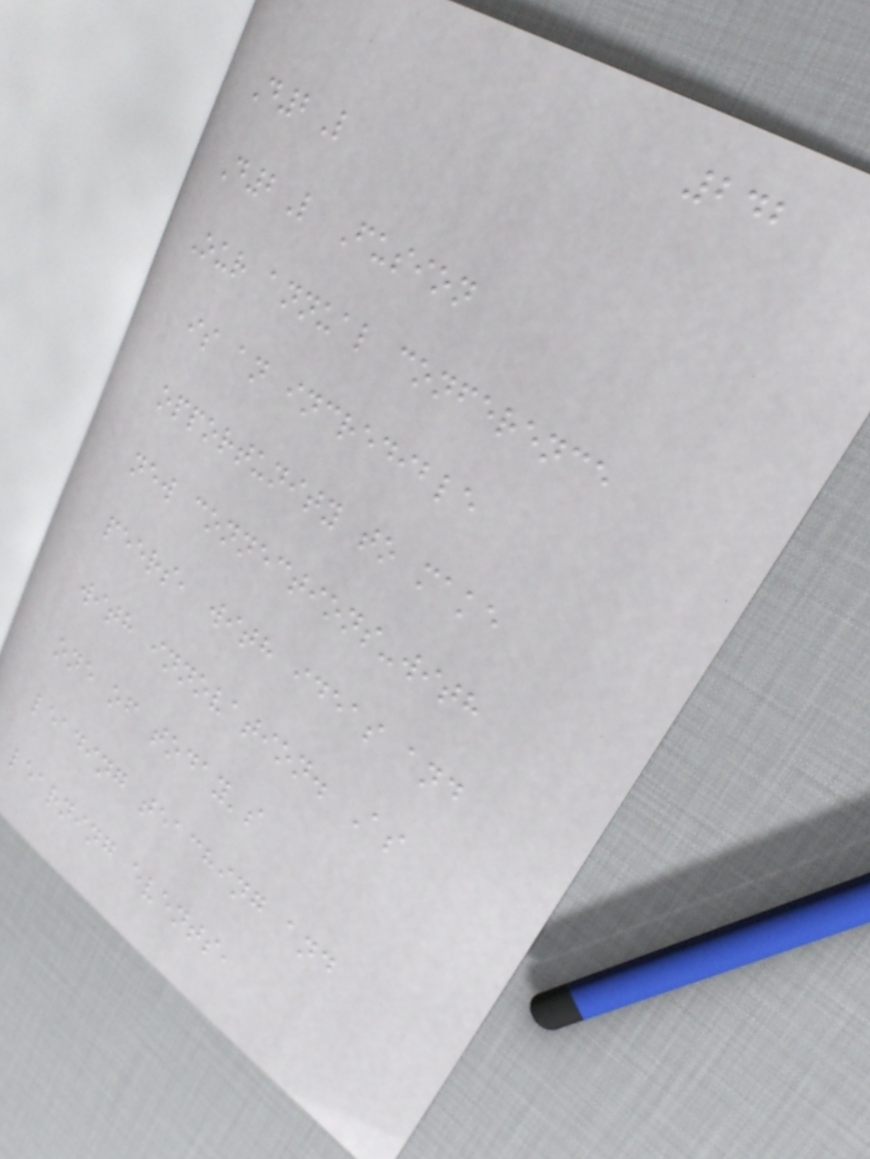242
D2L
D2L Fusion
Our annual conference
is an incredible
opportunity to make
new connections-with
peers, with ideas and
with innovation. As
one of today's
leading teaching and
learning events,
